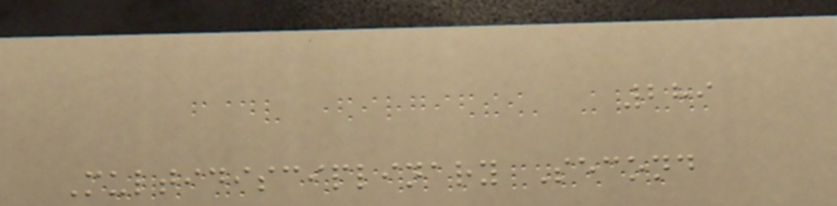289
Multidisciplinary Second
